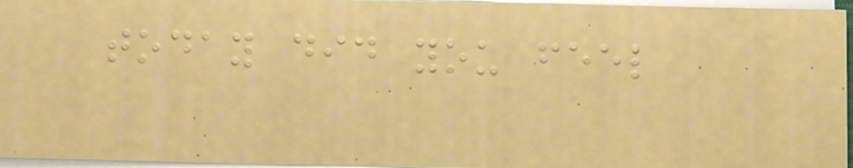today did you feel
